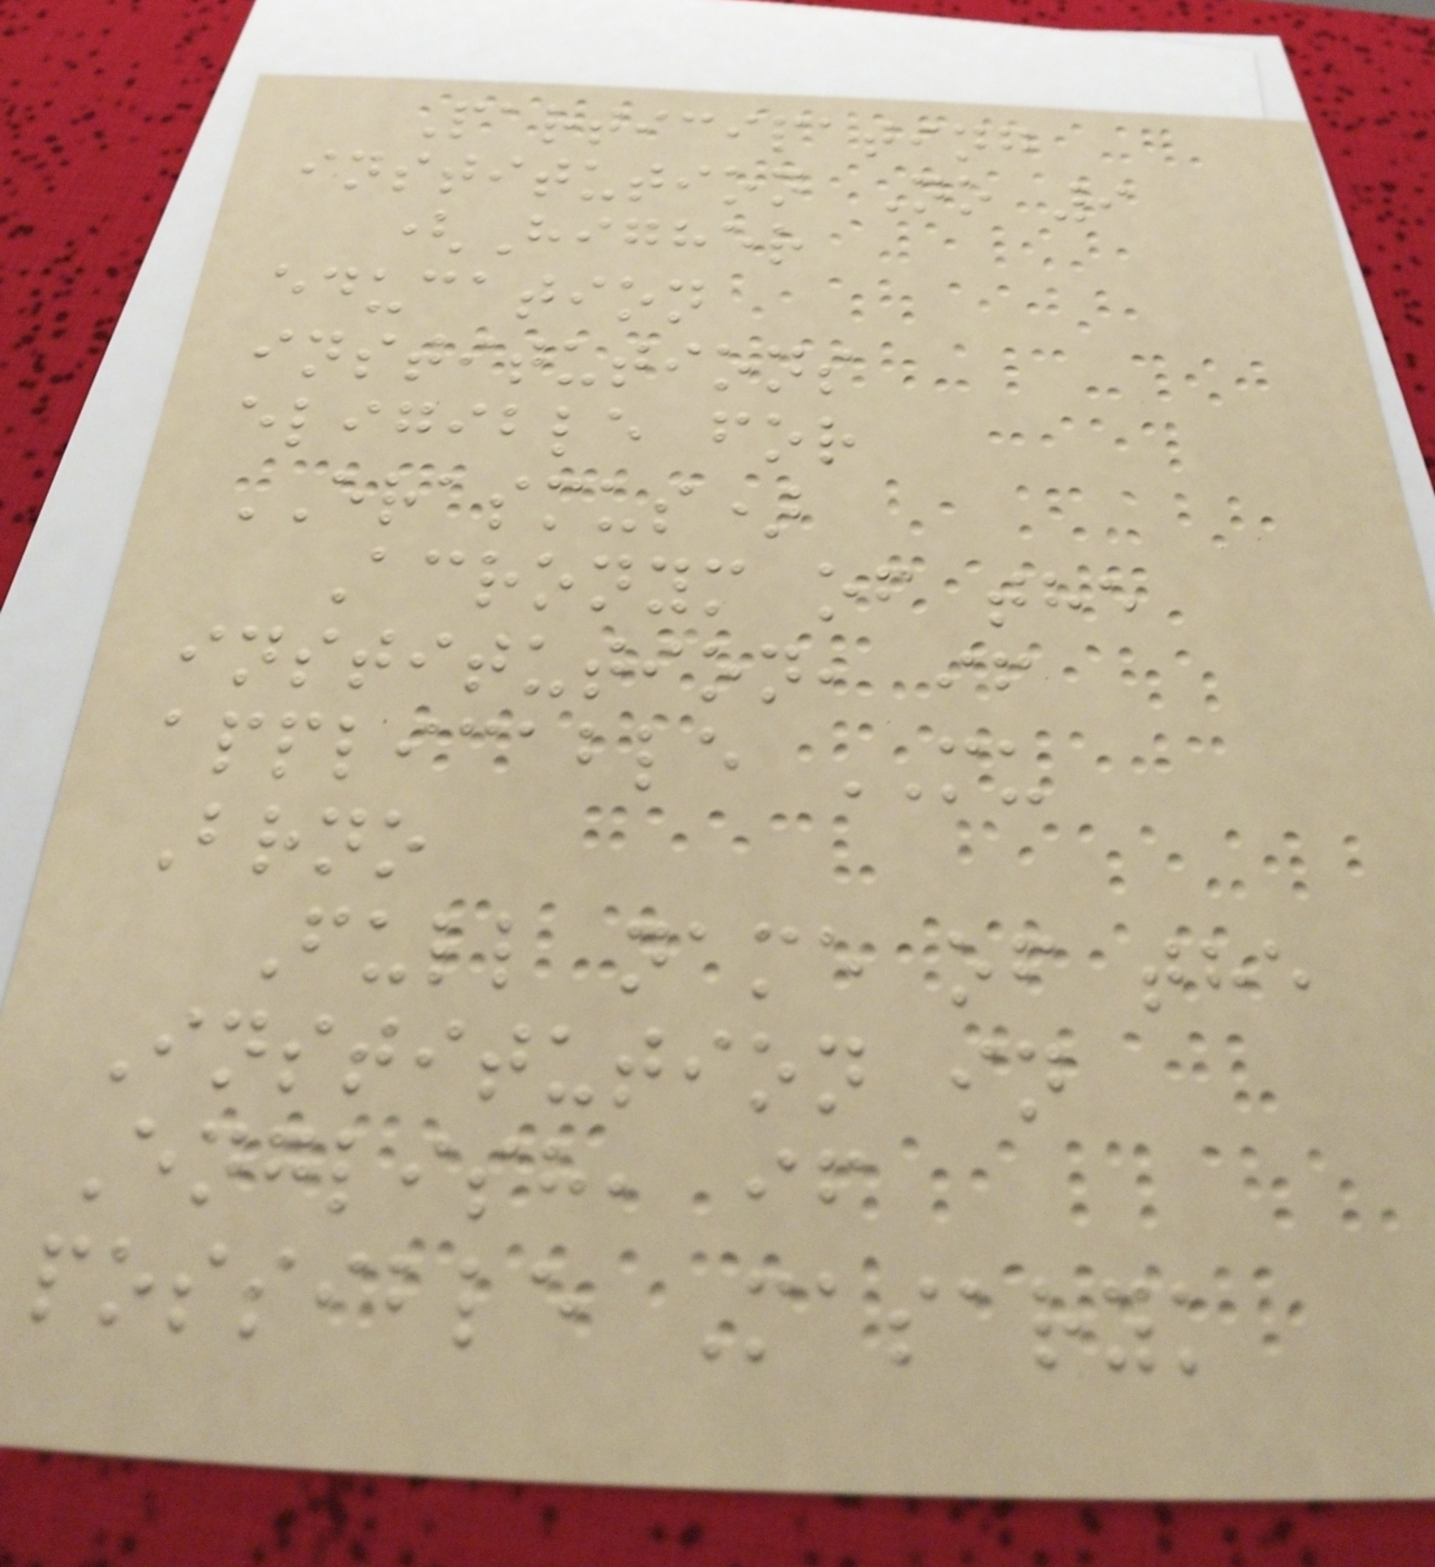Participating
institution No 9
(Higher
education
institutions
eligible for
ERASMUS)
Acronym of the
institution, if
applicable MU
Brno
Full name of the
Institution in
English, if
possible Masaryk
